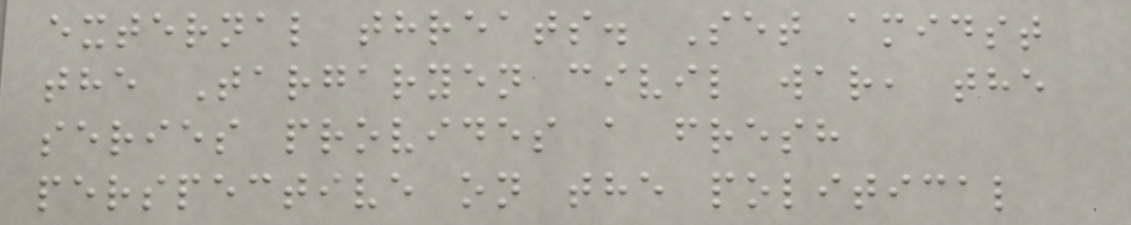external threats. Set amidst
the Targaryen civil war, the
series provides a fresh
perspective on the political
